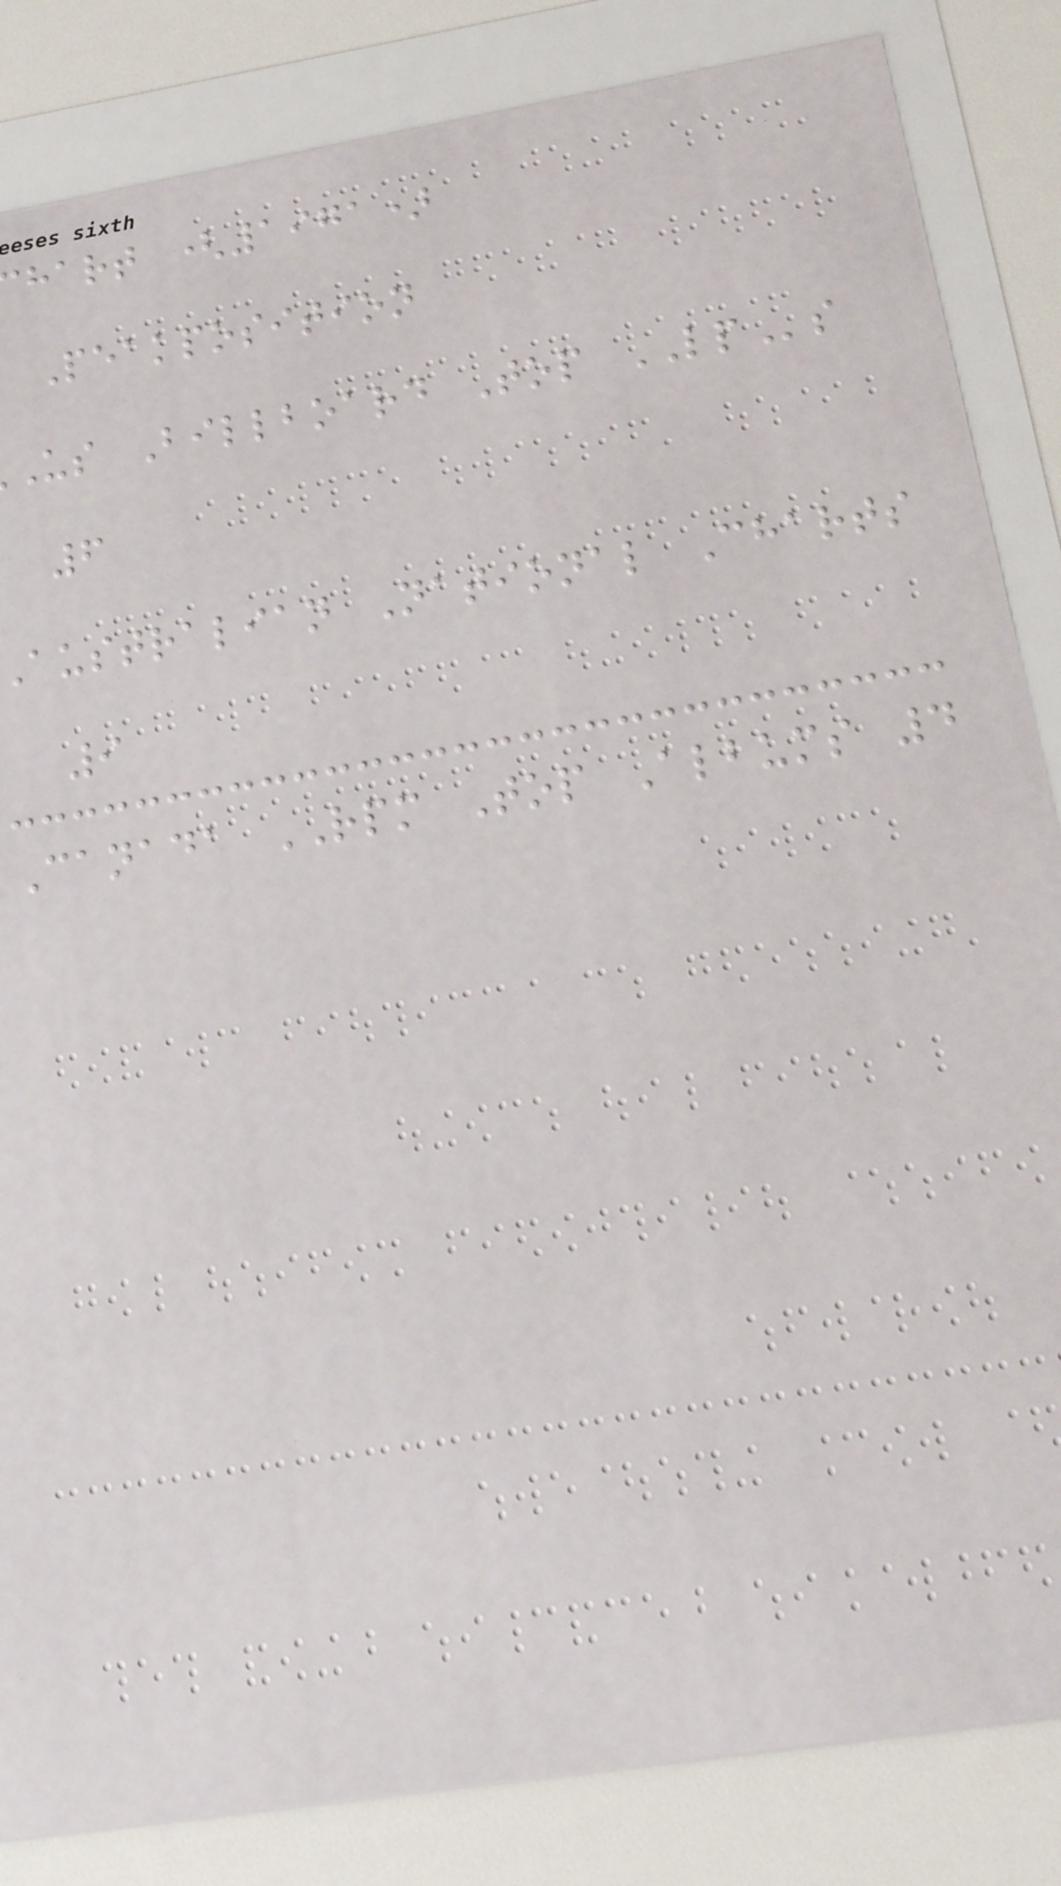hart (1971)
Peakposition
us Billboard Top LPs
6
australian National Charts
9
Canada RPM Top Albums 4
